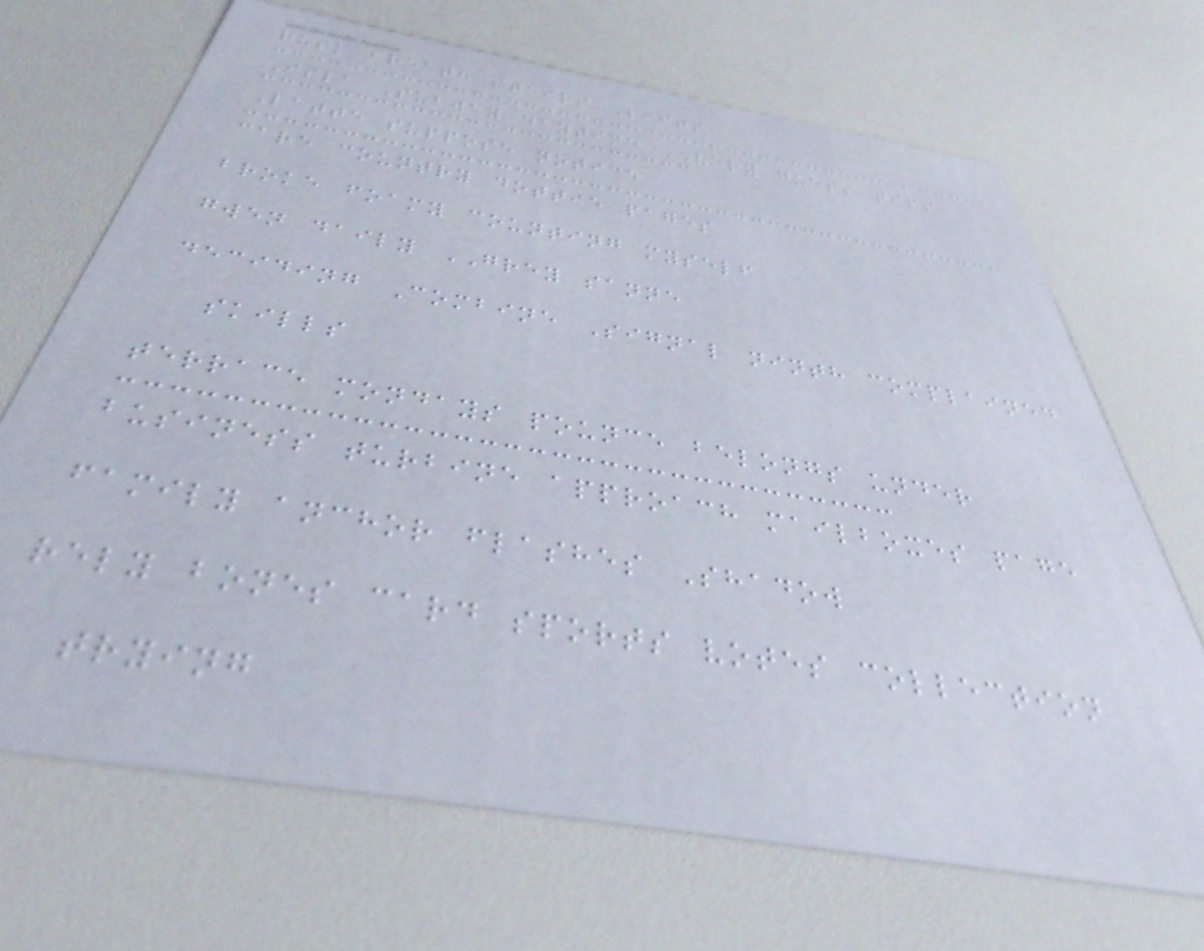rusk breath stairs Lifts
Isla Subway daytime VERY guess tips
Latte suppose notice
care country dottie pages
broke foamy counting myself
gwen daily GREY sanne
deciding Combine Signal ninth complained
skills
terrace mondays pounce belongs under
business turbine approach mailboxes page
family anchor flashes Shadow
rely bones card sports votes collection
trying
